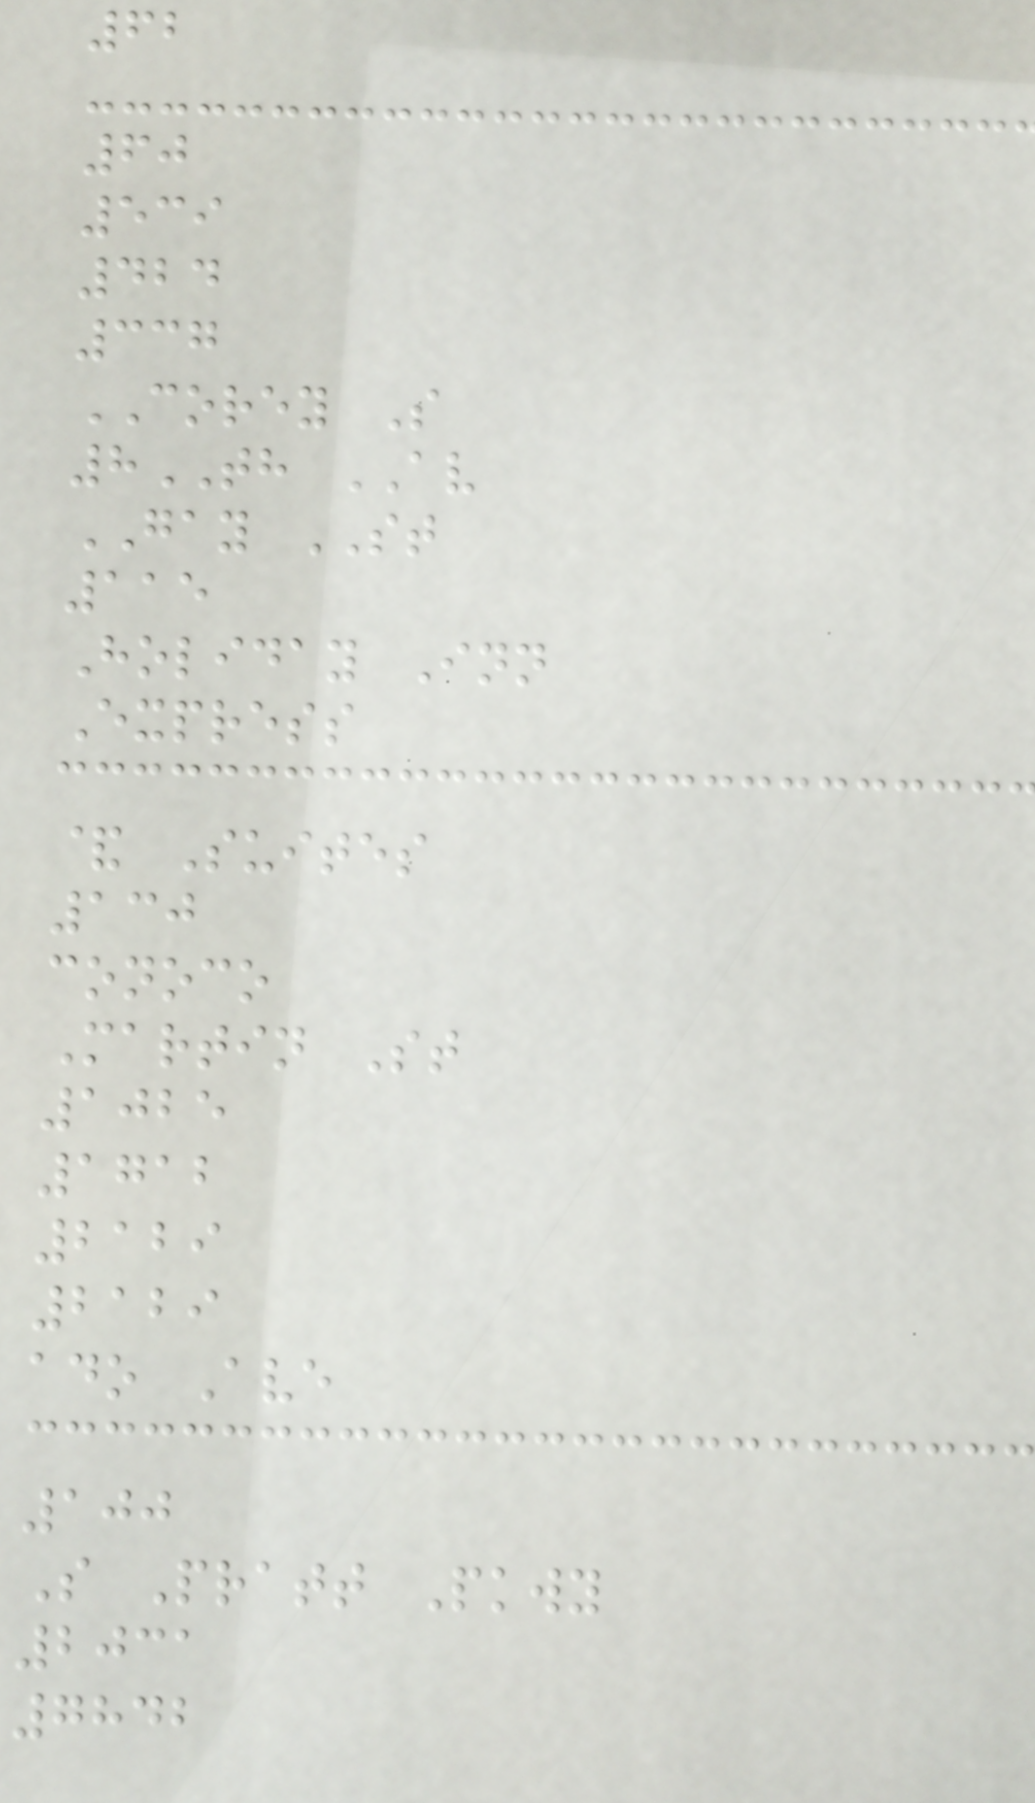62
60
539
424
337
COREY S
8TH AV
GAY ST
115
Holiday Inn
Express
& Suites
130
conoco
Martin St
1025
1712
2129
2129
ado Ave
100
S Pratt Pkwy
2031
7842
